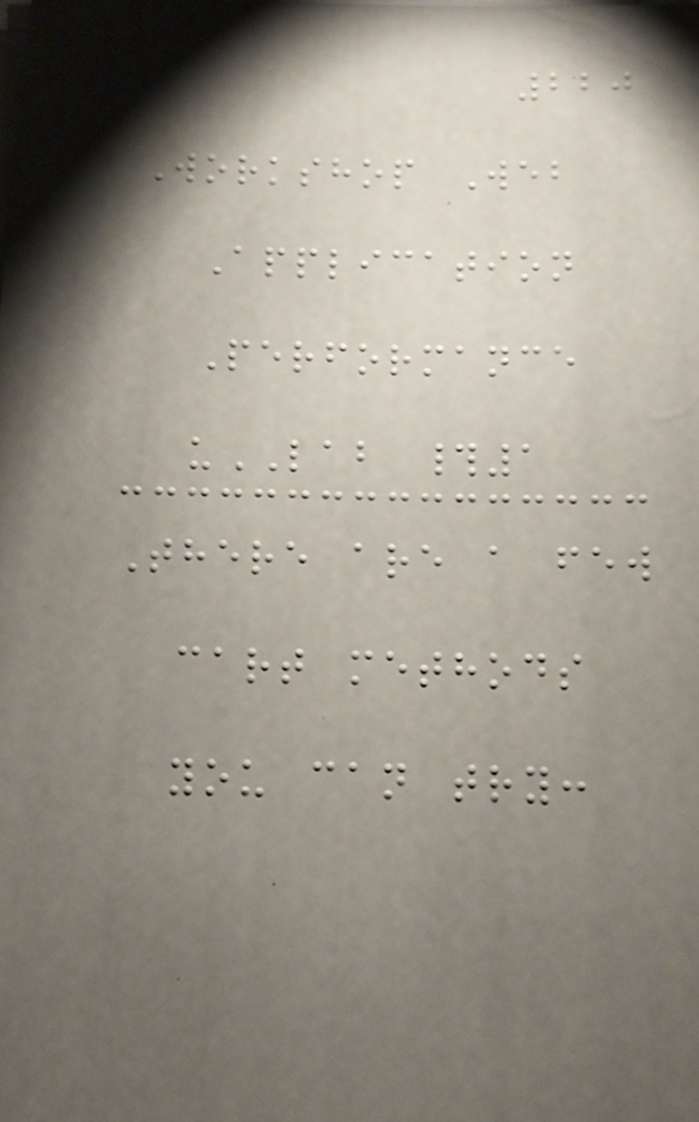220
Workshop Web
Application
Performance
uLAB #1
There are a few
cart methods
you can try:
